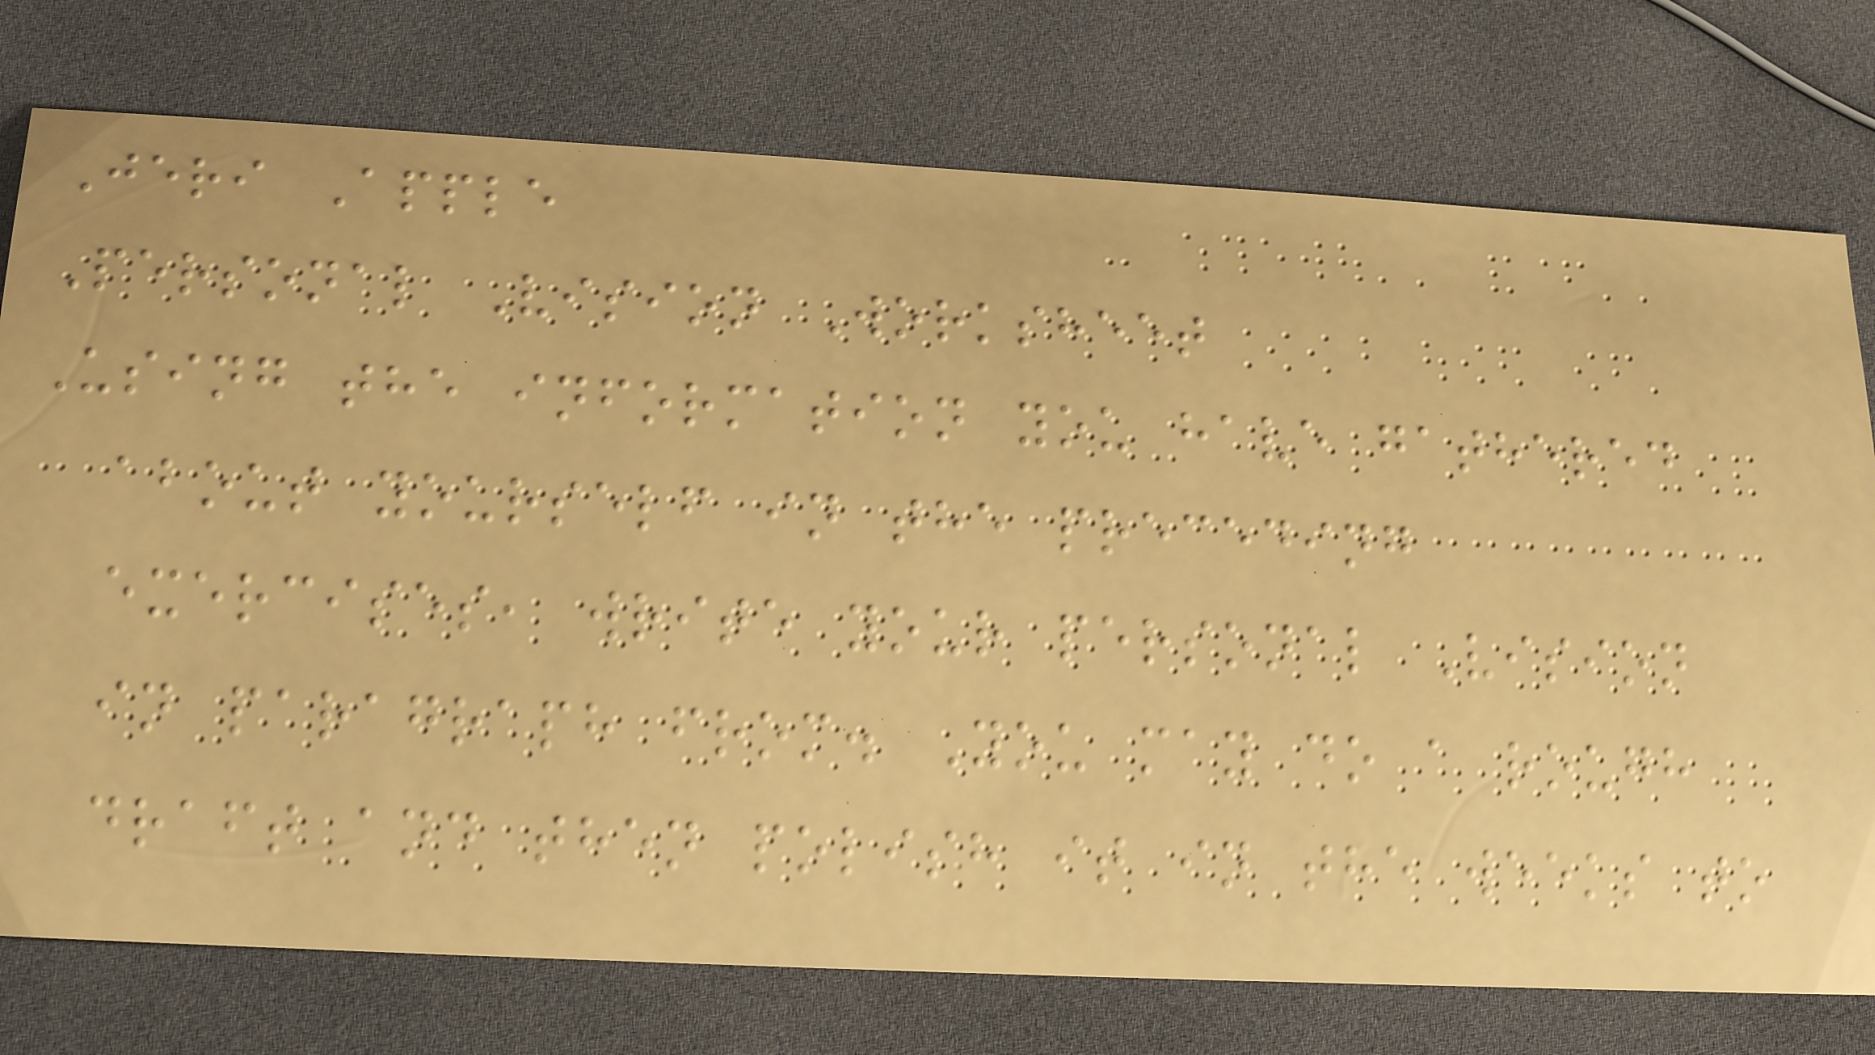Jeri Apple
Personal Vision Worksheet
Using the information you have gathered
about yourself in the preceding
exercises, write your personal Vision
in paragraph from. You may do a rough
draft and then polish it in the weeks to
